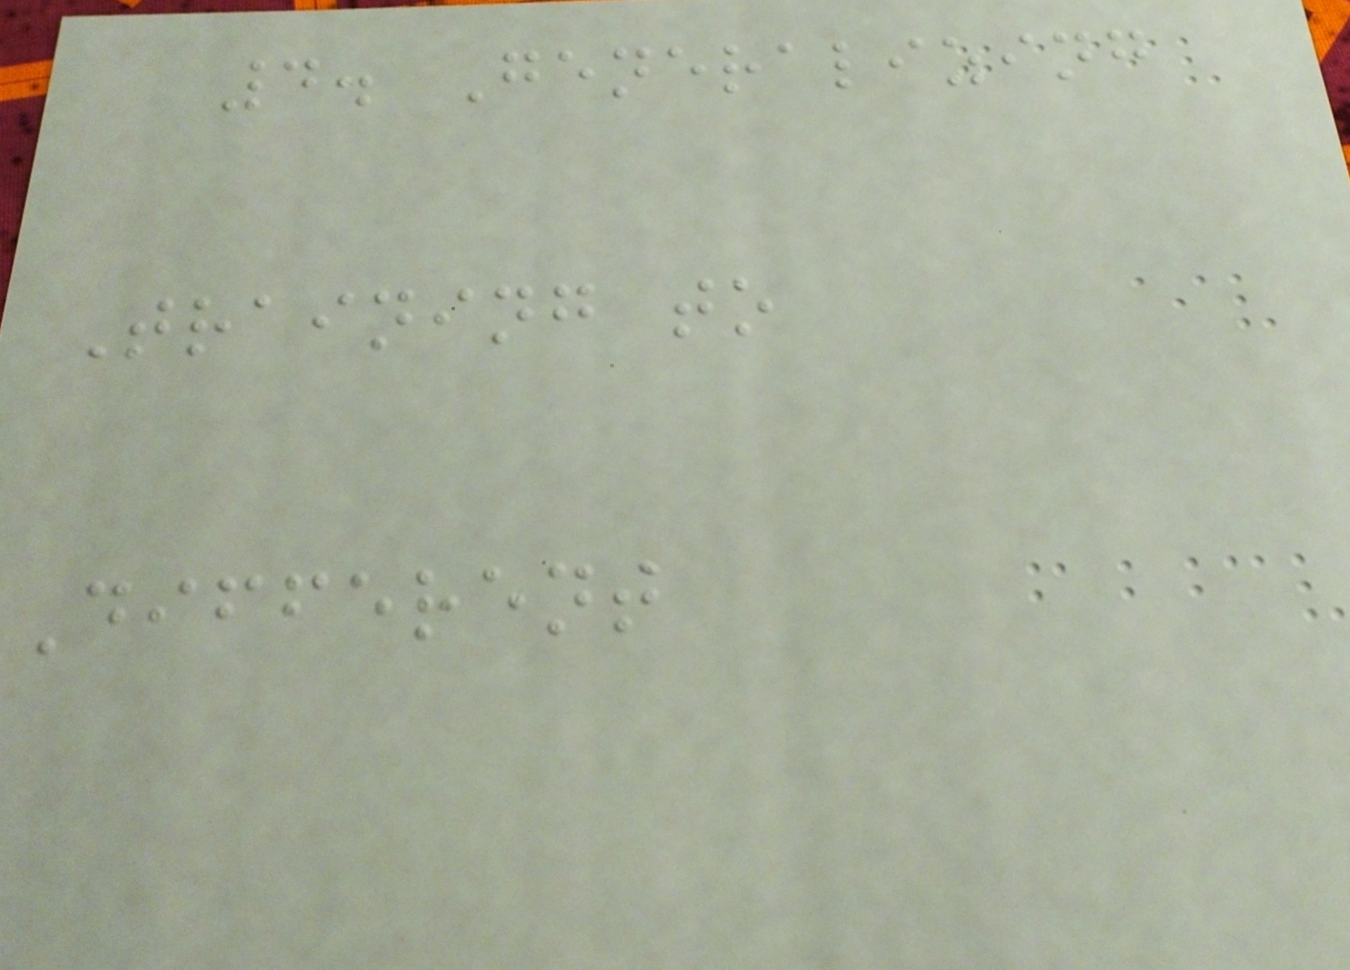4. Generalizing
Training to
Different
